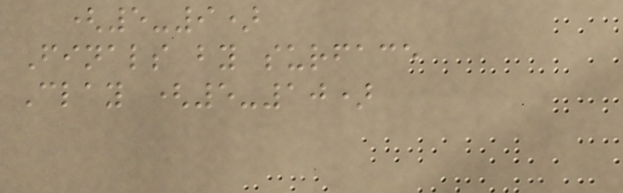(5-9)
Finals by surface
Clay (5-10)
